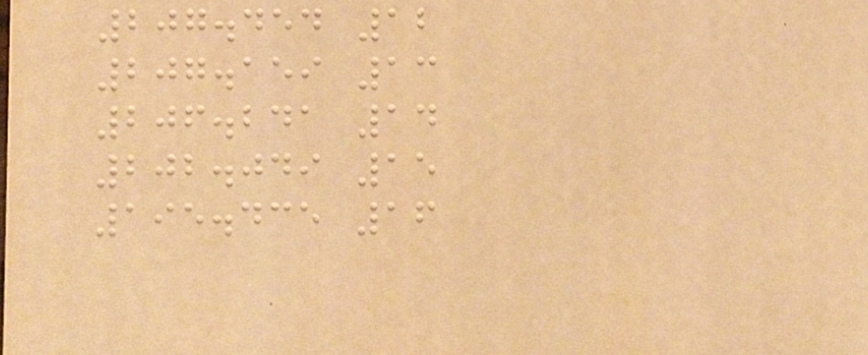207.454 12
207.159 13
206.241 14
202.049 15
195.435 16
